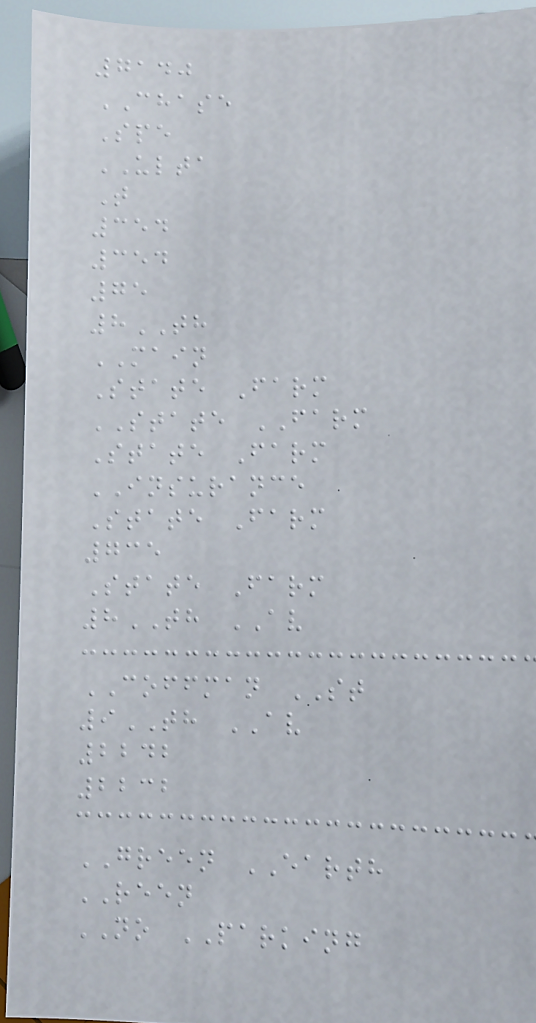7140
CHASE
Spe
ULTA
T
354
354
75
8TH
MAIN
State Farm
STATE FARM
State Farm
INSURANCE
State Farm
735
State Farm
8TH AV
COFFMAN ST
9TH AV
2242
2232
GREEN EARTH
REEN
NO PARKING
